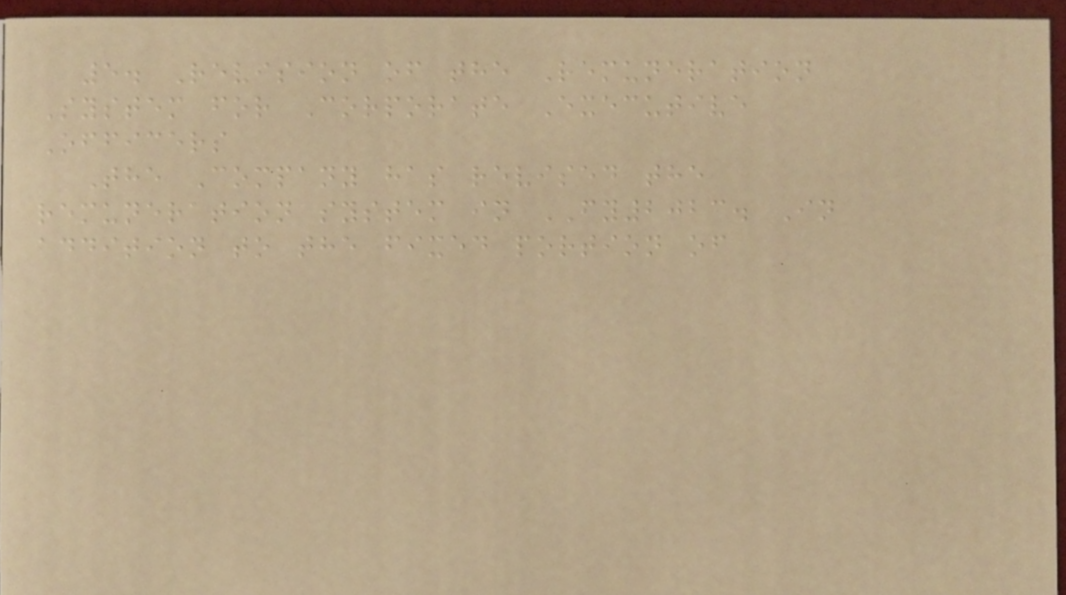5. Revision of the Remuneration
System for Corporate Executive
Officers
The Company has revised the
remuneration system in FY2023. In
addition to the fixed portion of
